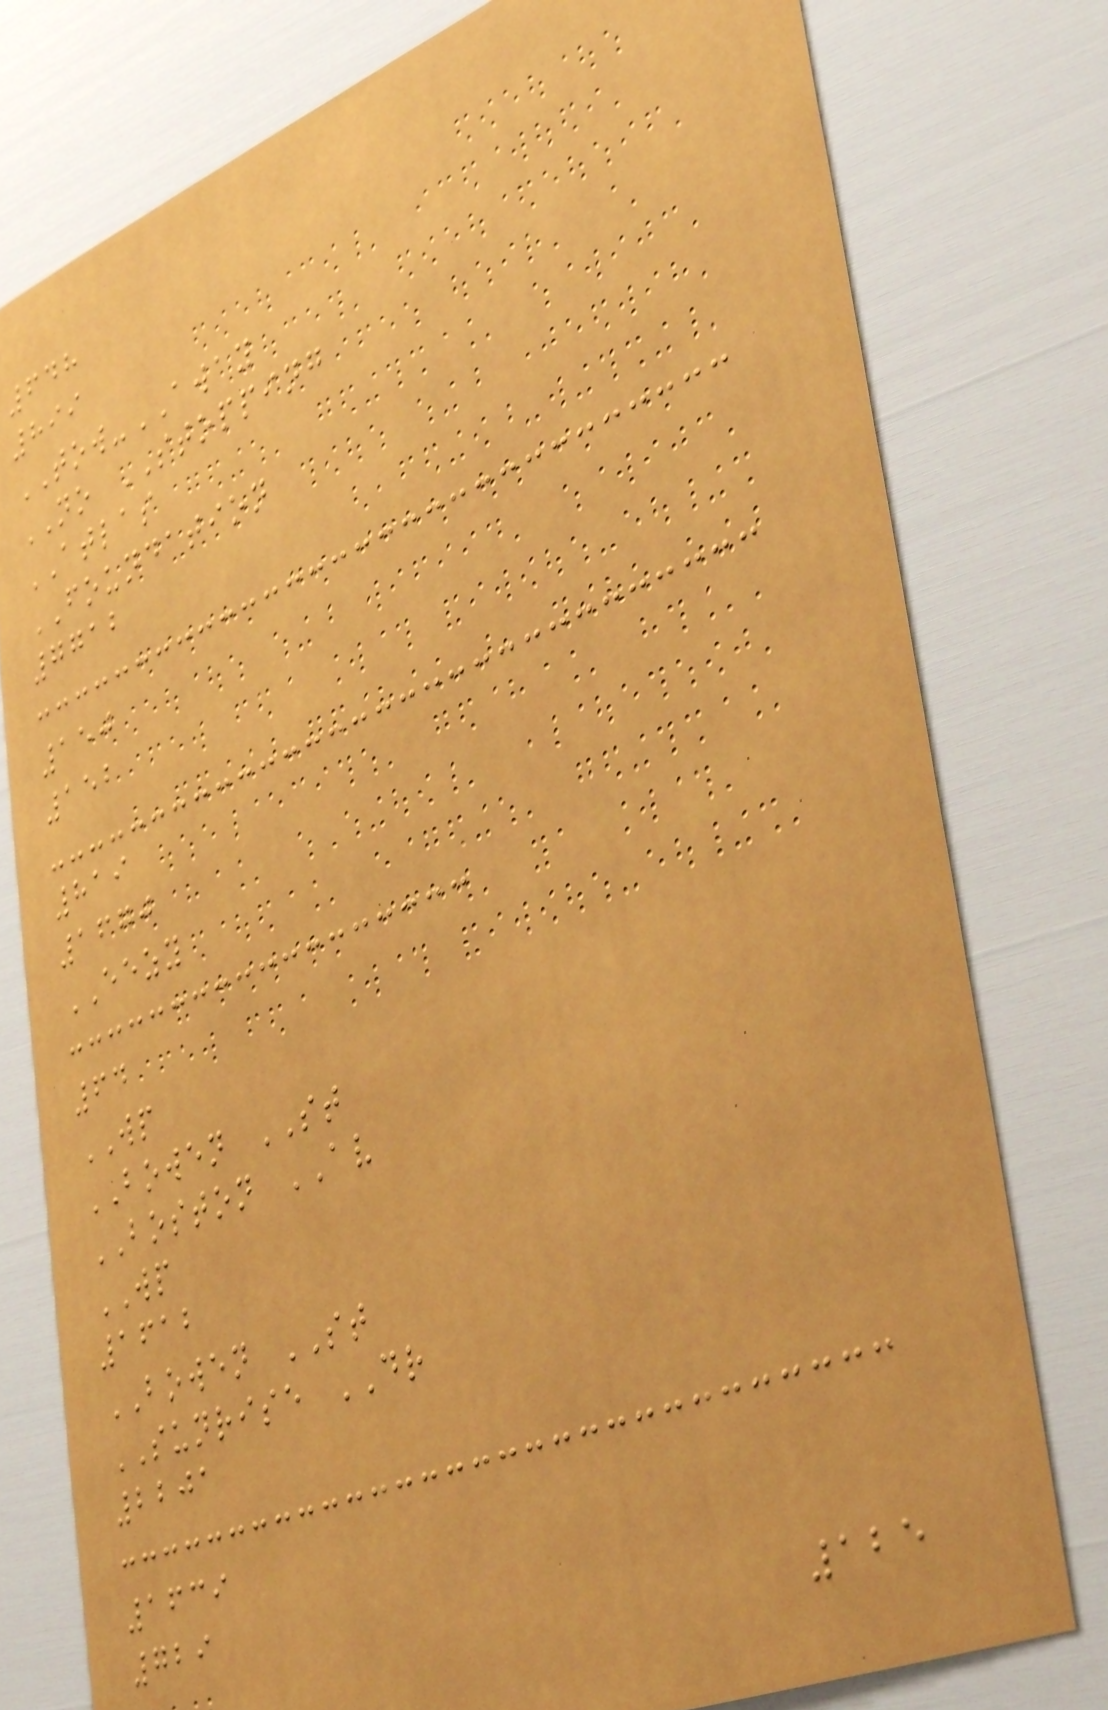648
899
TOW-AWAY
NO STOPPING
ATLAS
FOUNDATION
7712
150
152
819
1670
EEZY
64
WP
BOWEN ST
BOSTON AV
WP
1612
BOWEN ST
SUNRISE DR
2201
1639
729
125
